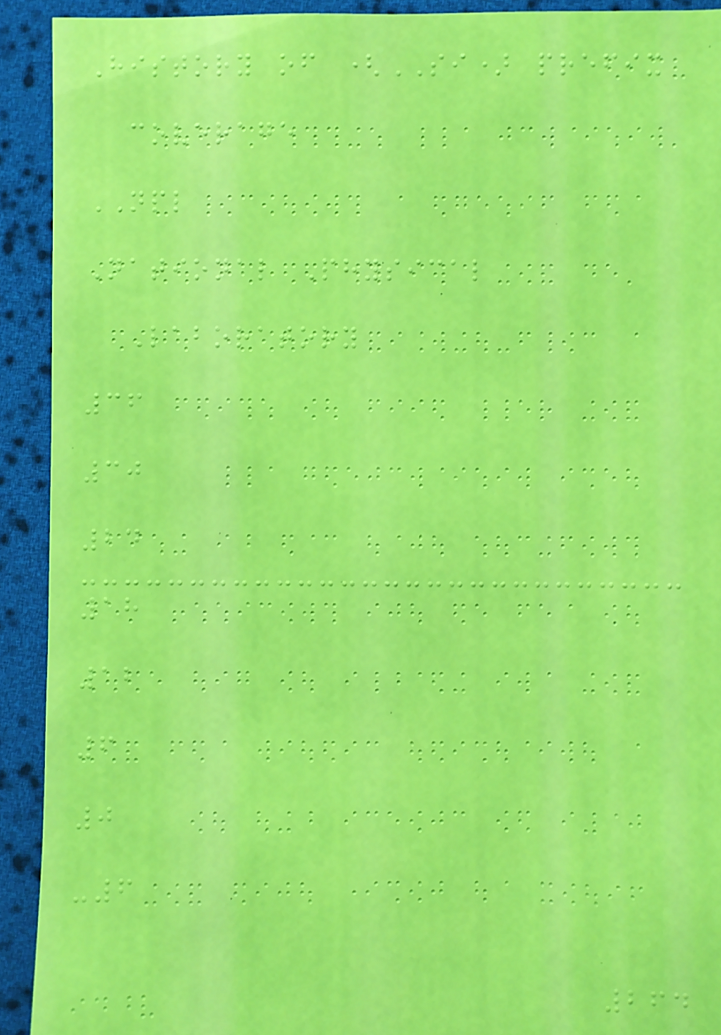History of (SI) prefix
coverage
NPL
National Physical
Laboratory
36
30
24
18
12
6
0
-6
264
